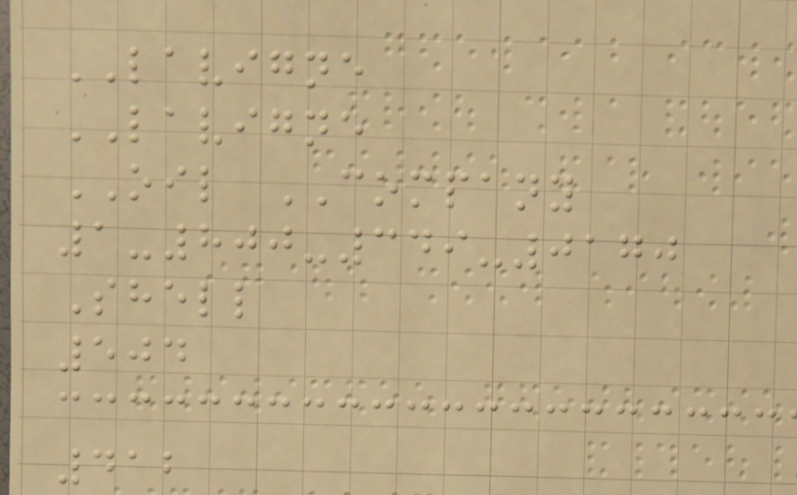LAVIGNE
LAVIGNE
OIL COMPANY
1-800-349-0170
Shell
504
412
